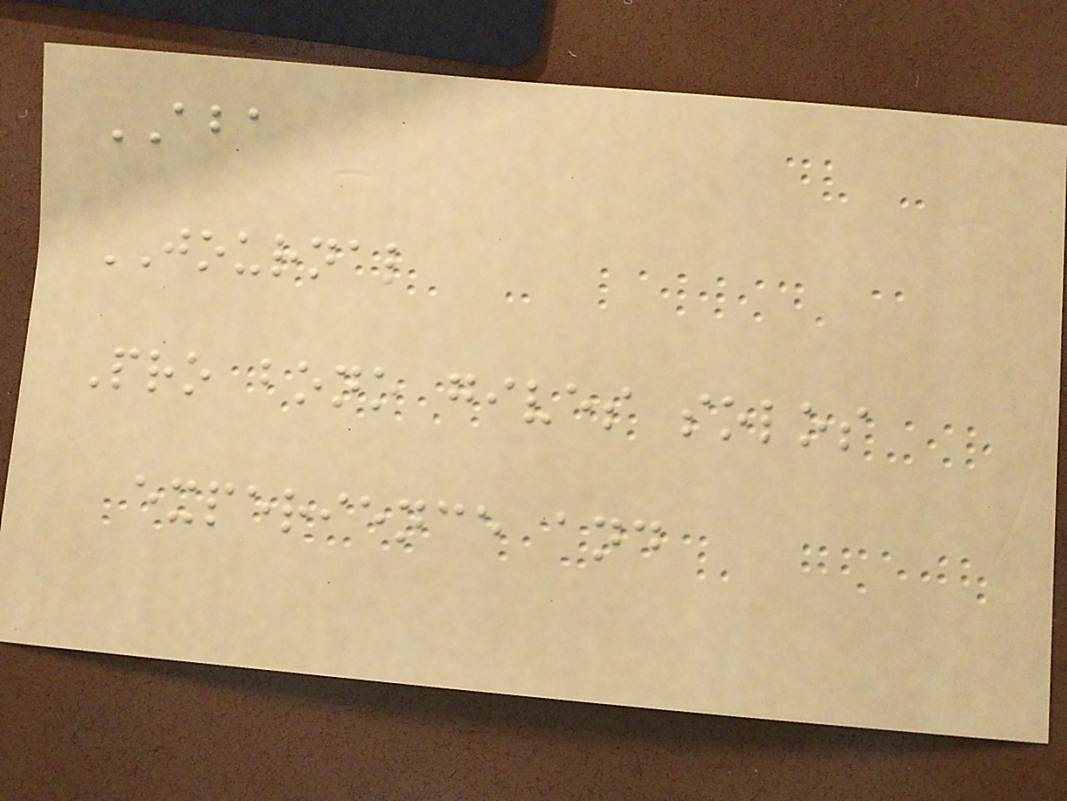ABA
JOURNAL
Pro bono gives solos
experience and
